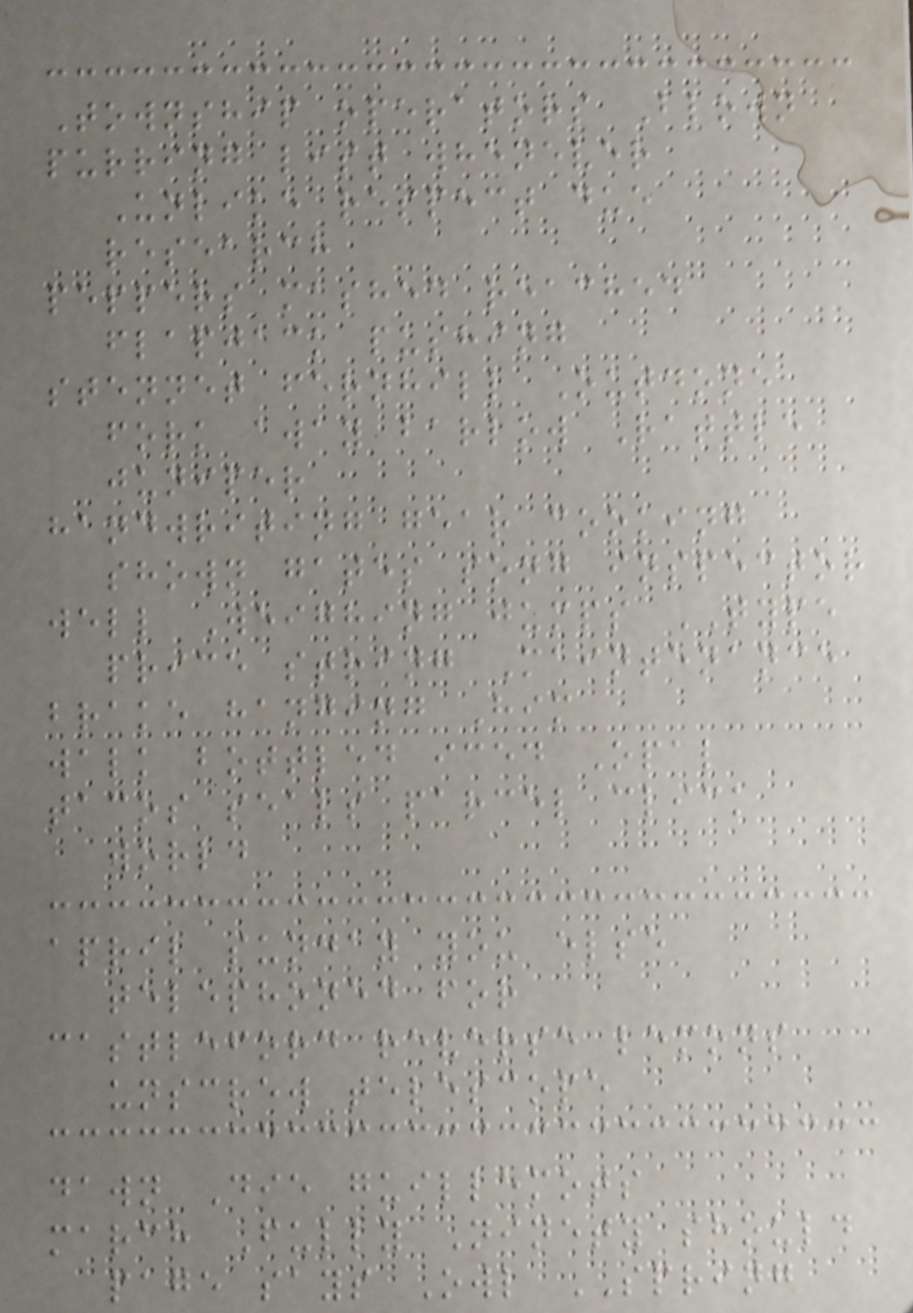Township operators Blown
purring list whenever
Unlike respect due
research
peppers mashed reached
flapjack pushing
stennet fernhill Outdone
fork away barlow Rattle
juniper
handwriting gear cooking
shown gates song inspector
well Weighing jumps TYPE
price string Maintenance
brake hanging Him
walk bottled iced Opal
tacos seals parcel click
world
april sunday you else
telephoned for
castleford reverse lemons
unscrew telescope
dawn Die guillemots
march Fully Ninety should
page says Owl SPRING
